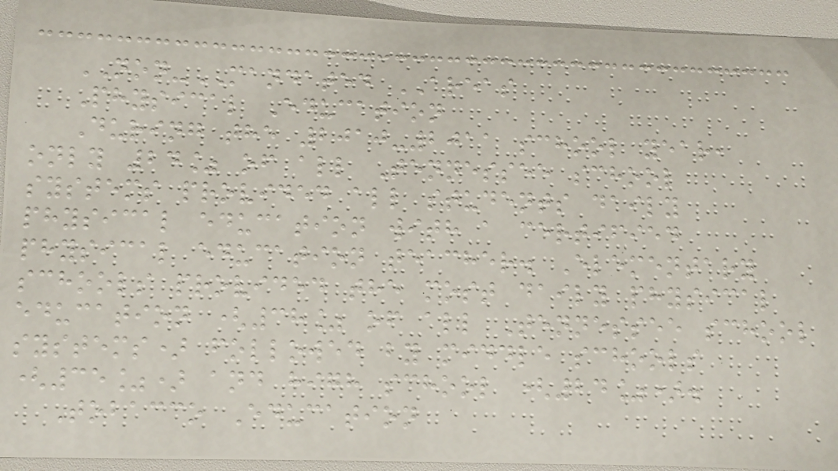NON-MANDATED AREAS
Physical Education
During the 2010-2011 school year,
only 24% of all Tennessee school
systems provided all students daily
physical education with a certified
physical education teacher. Elementary
schools provided the most daily physical
education (38% of all Tennessee school
systems) followed by middle schools
(35%) and high school (24%).
Tobacco Education
